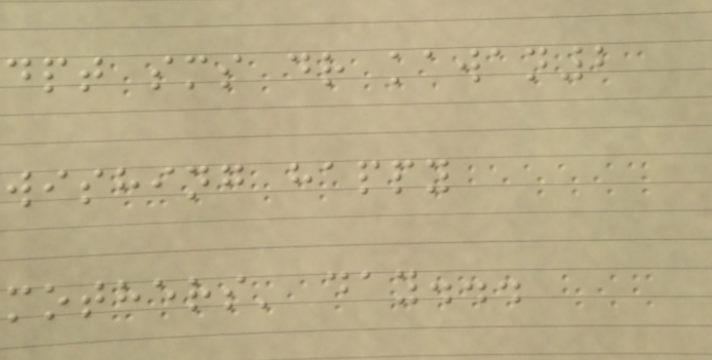dpt sms dr kawan2
wishing happy
mothers' day...
